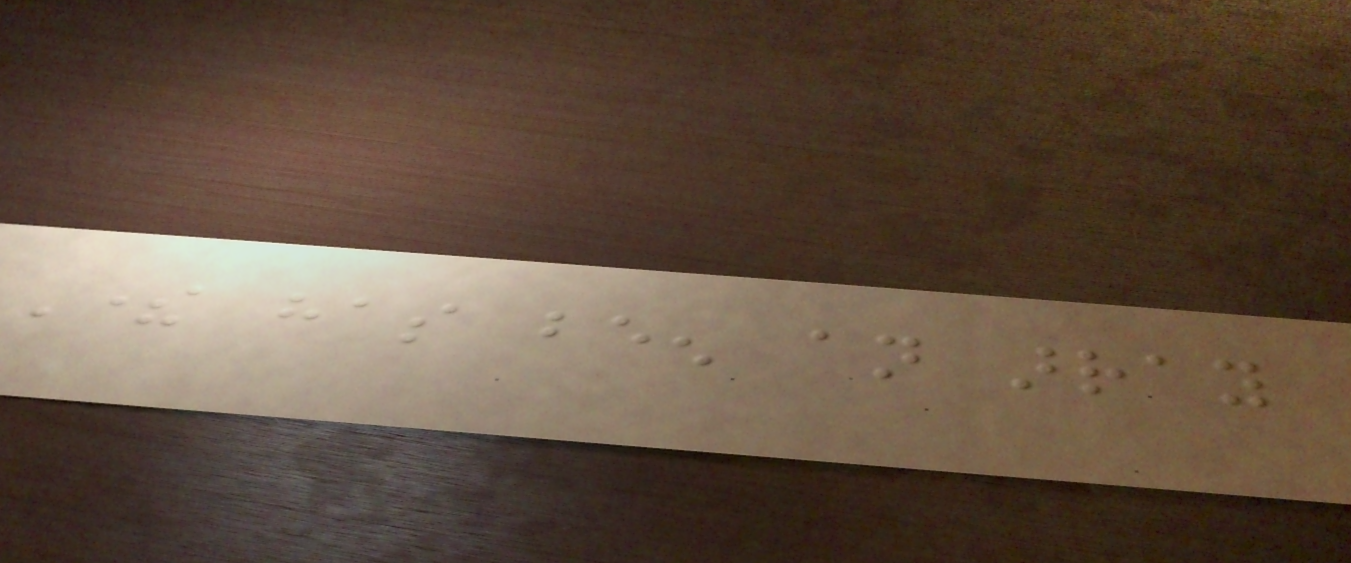There has been an array
